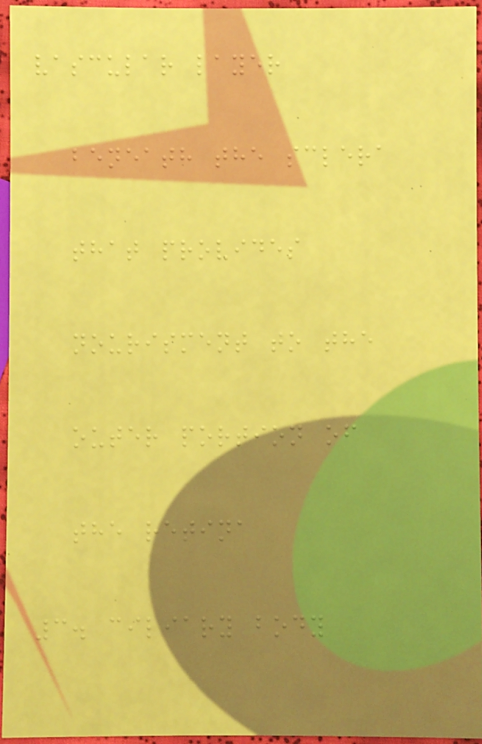vascular layer
beneath the sclera
that provides
nourisment to the
outer portion of
the retina
3. ciliary body
